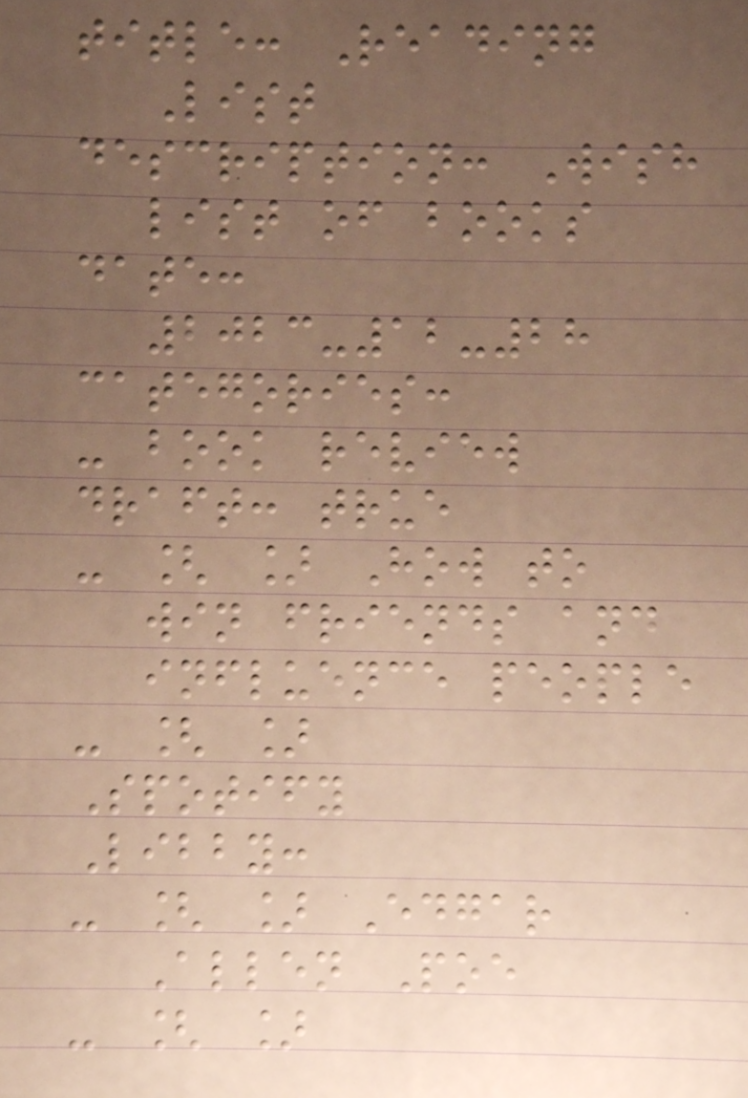title: Reading
List
description: Wish
list of books
date:
2023-12-28
categories:
- book review
draft: true
- [ ] How to
win friends and
influence people
- [ ]
Spotify
Libby:
- [ ] Edgar
Allen Poe
- [ ]
